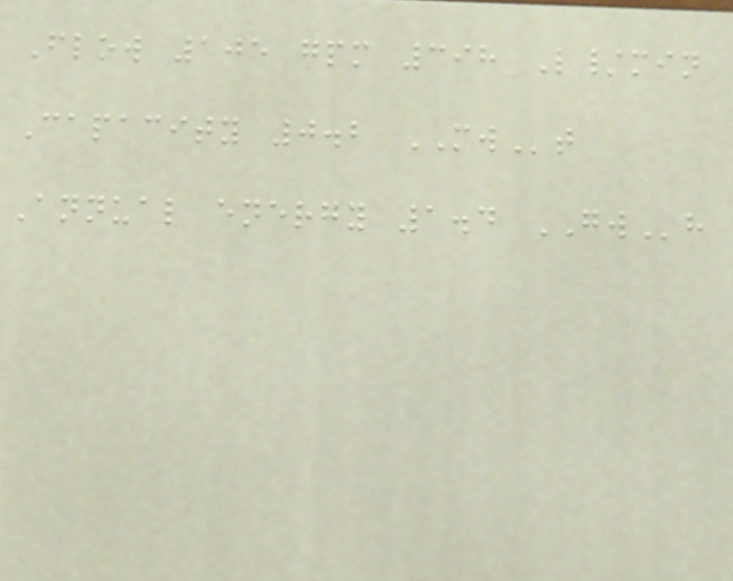Flow 105 gpm 398 L/min
Capacity 0.2 MWt
Annual energy 1.4 GWh
